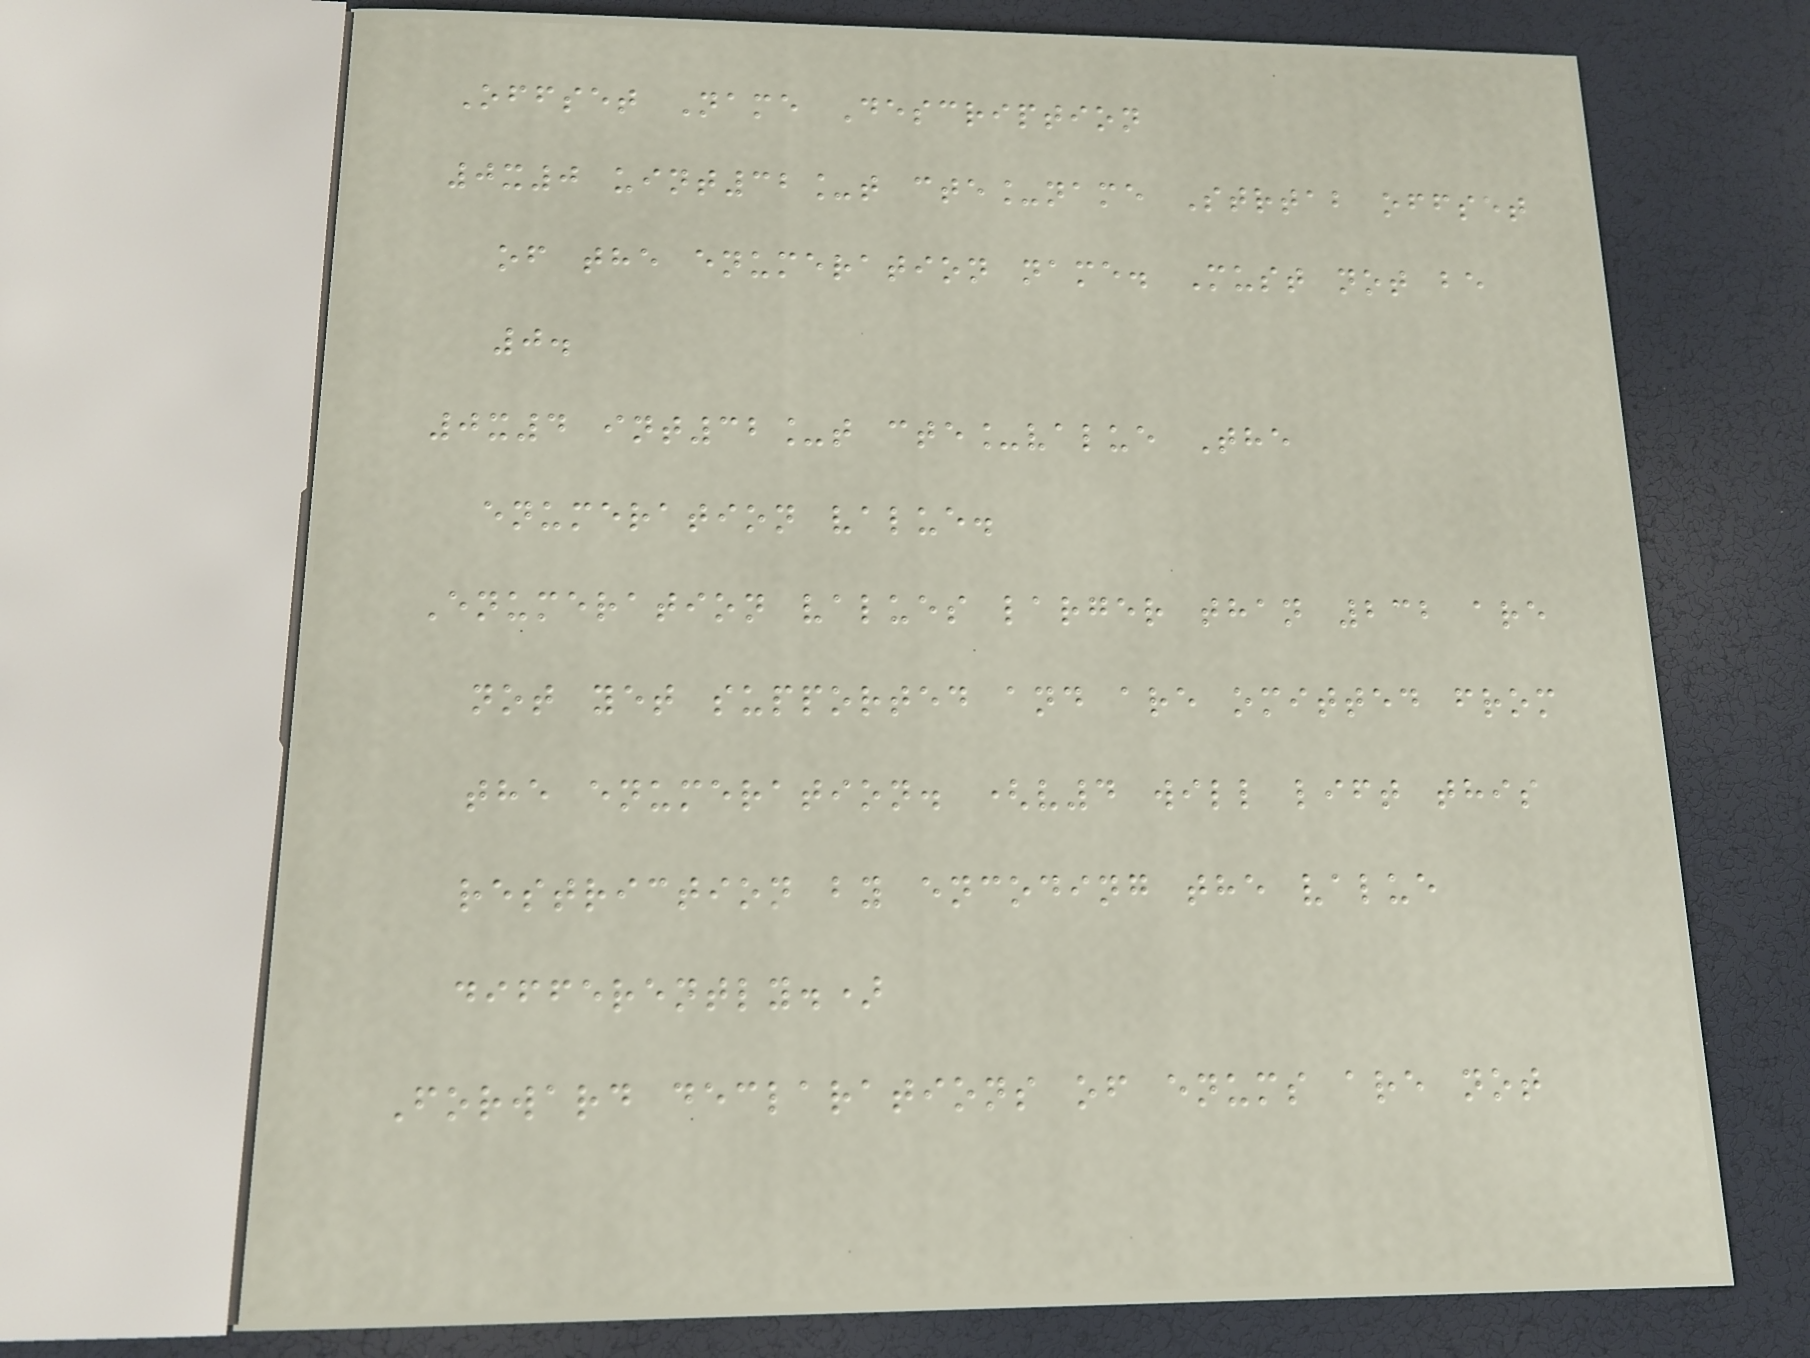Offset Name Description
0x0 uint32_t cte_name Strtab offset
of the enumeration name. Must not be
0.
0x4 int32_t cte_value The
enumeration value.
Enumeration values larger than 232 are
not yet supported and are omitted from
the enumeration. (v4 will lift this
restriction by encoding the value
differently.)
Forward declarations of enums are not
